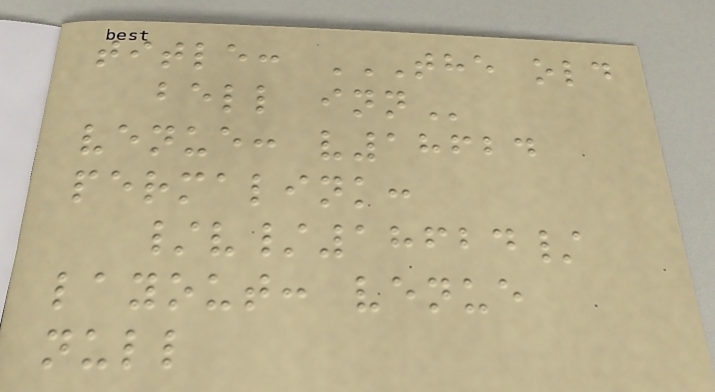title: THE OLD
BELL INN
venue: v18624
permalink:
/v/18624/
layout: venue
null
